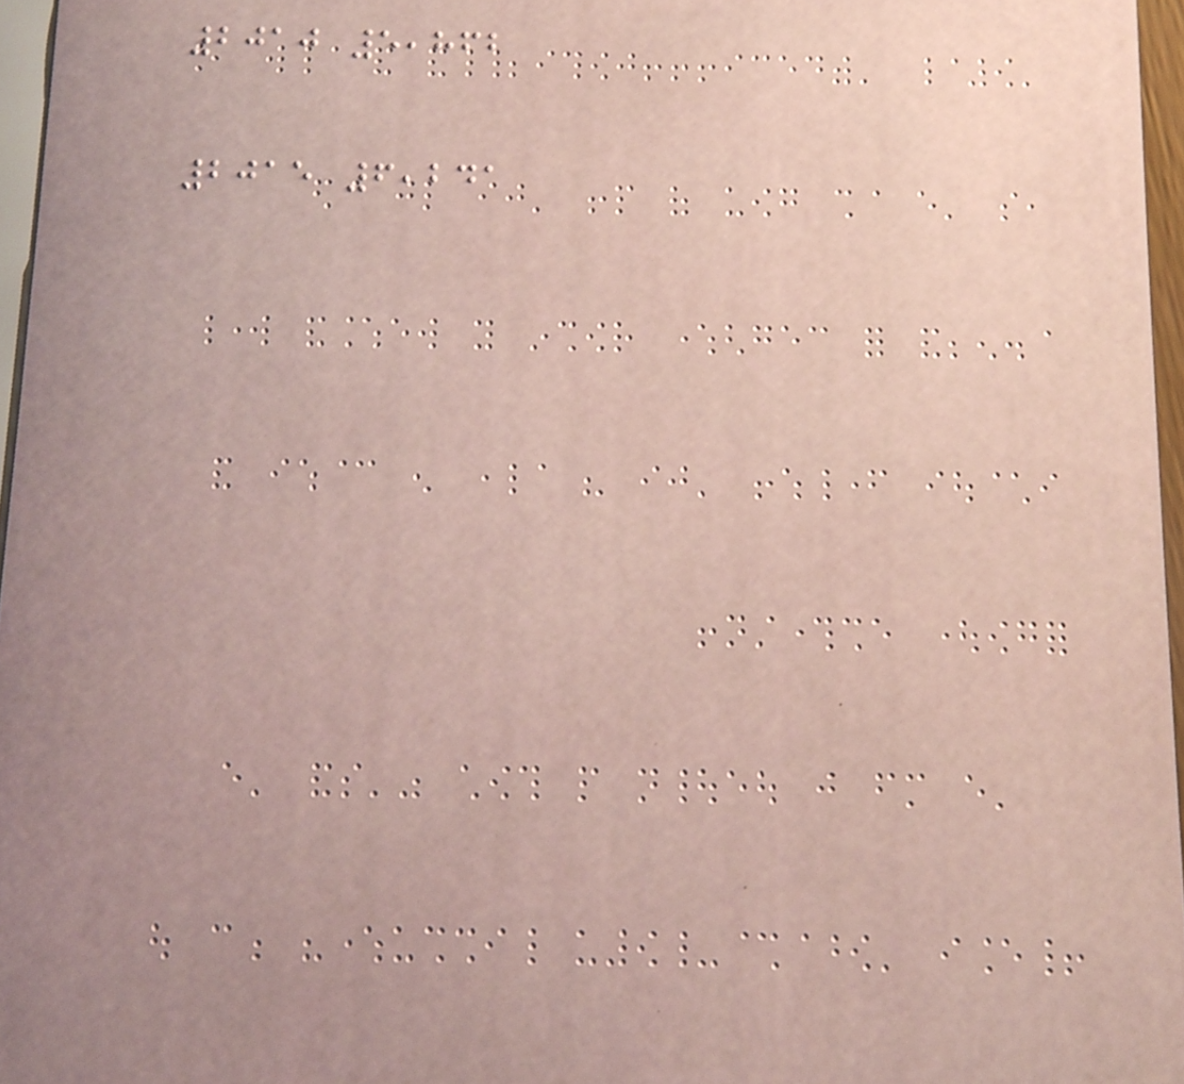2010 5,862
2015 6,241
